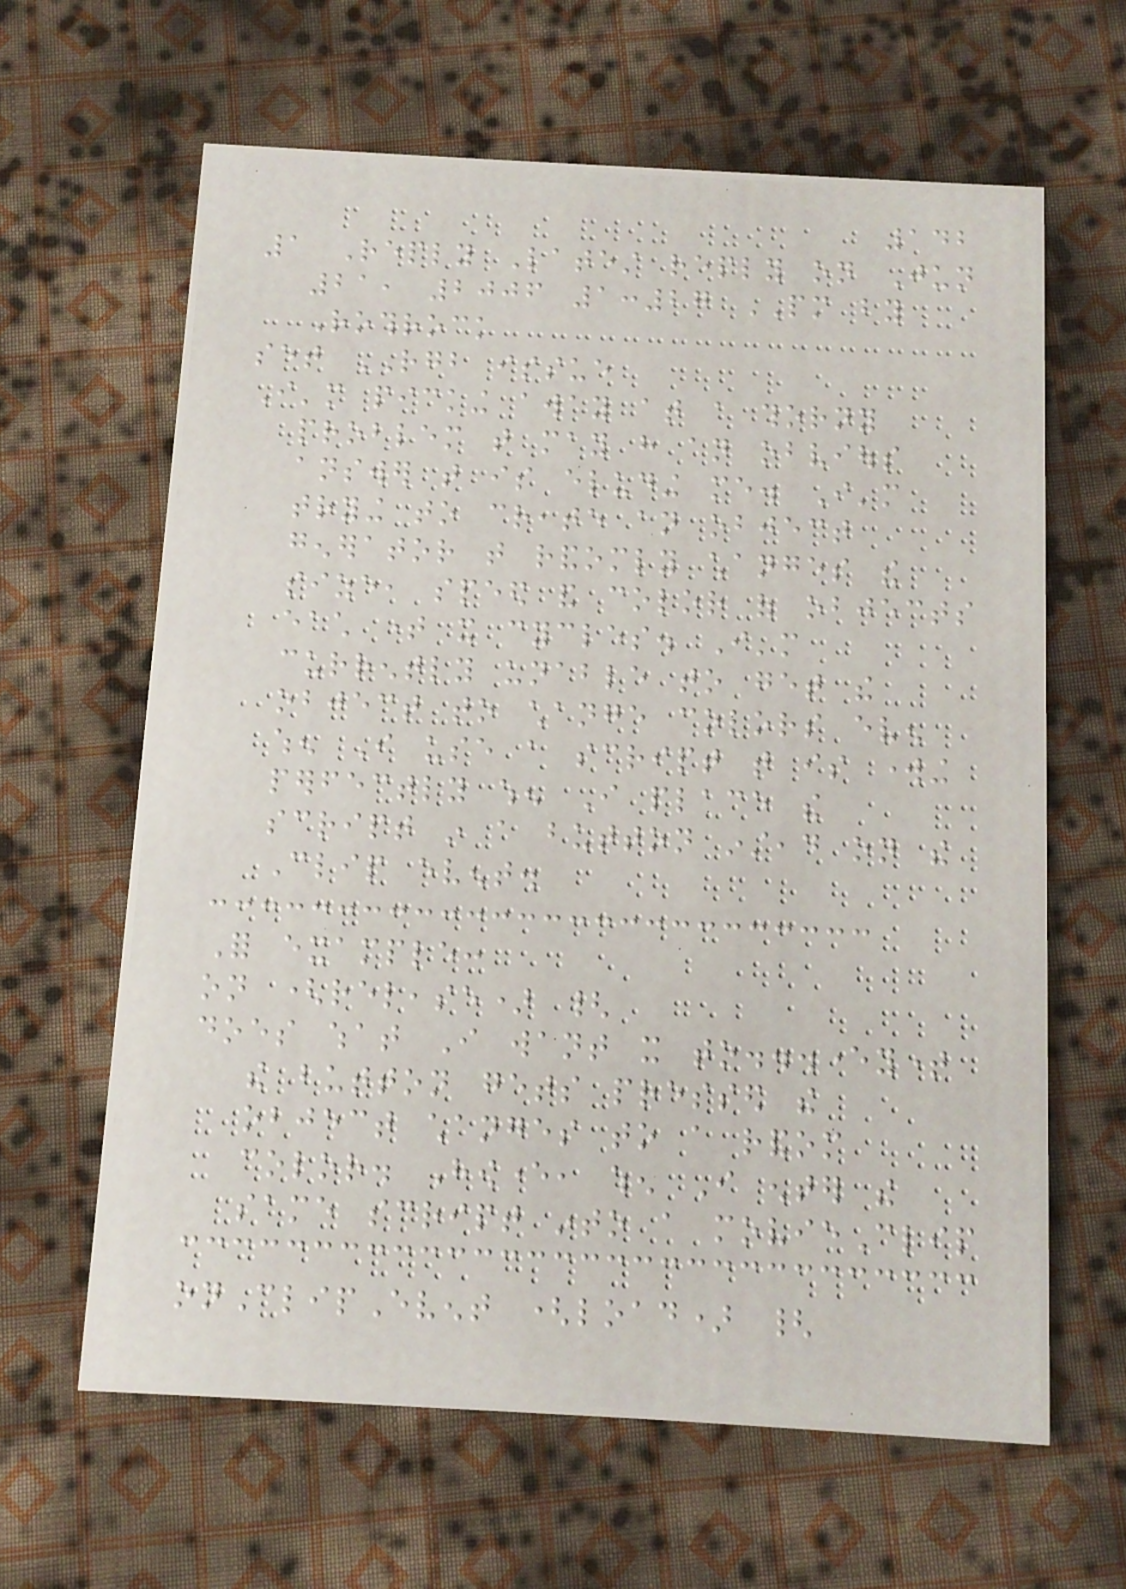142
1 Reply Latest reply on Jun
21, 2006 1:27 PM by
Rothrock
set RGB issue
I'm picking away at a thorny
problem that may have an obvious
answer that is eluding me. I'm
trying to create an object
generator that randomly changes the
size, speed and color of objects
each time it cycles. I'm
currently unable to get the
object to change colors even
when I use a script that is working
perfectly when I place the
script in a button instead on the
Clip event.
For example:
on (release) {
does what I want it to...everytime
the button gets pressed the
object changes to a random
color. However, when I enter the
same script into a movieClip
onClipEvent (load) {
